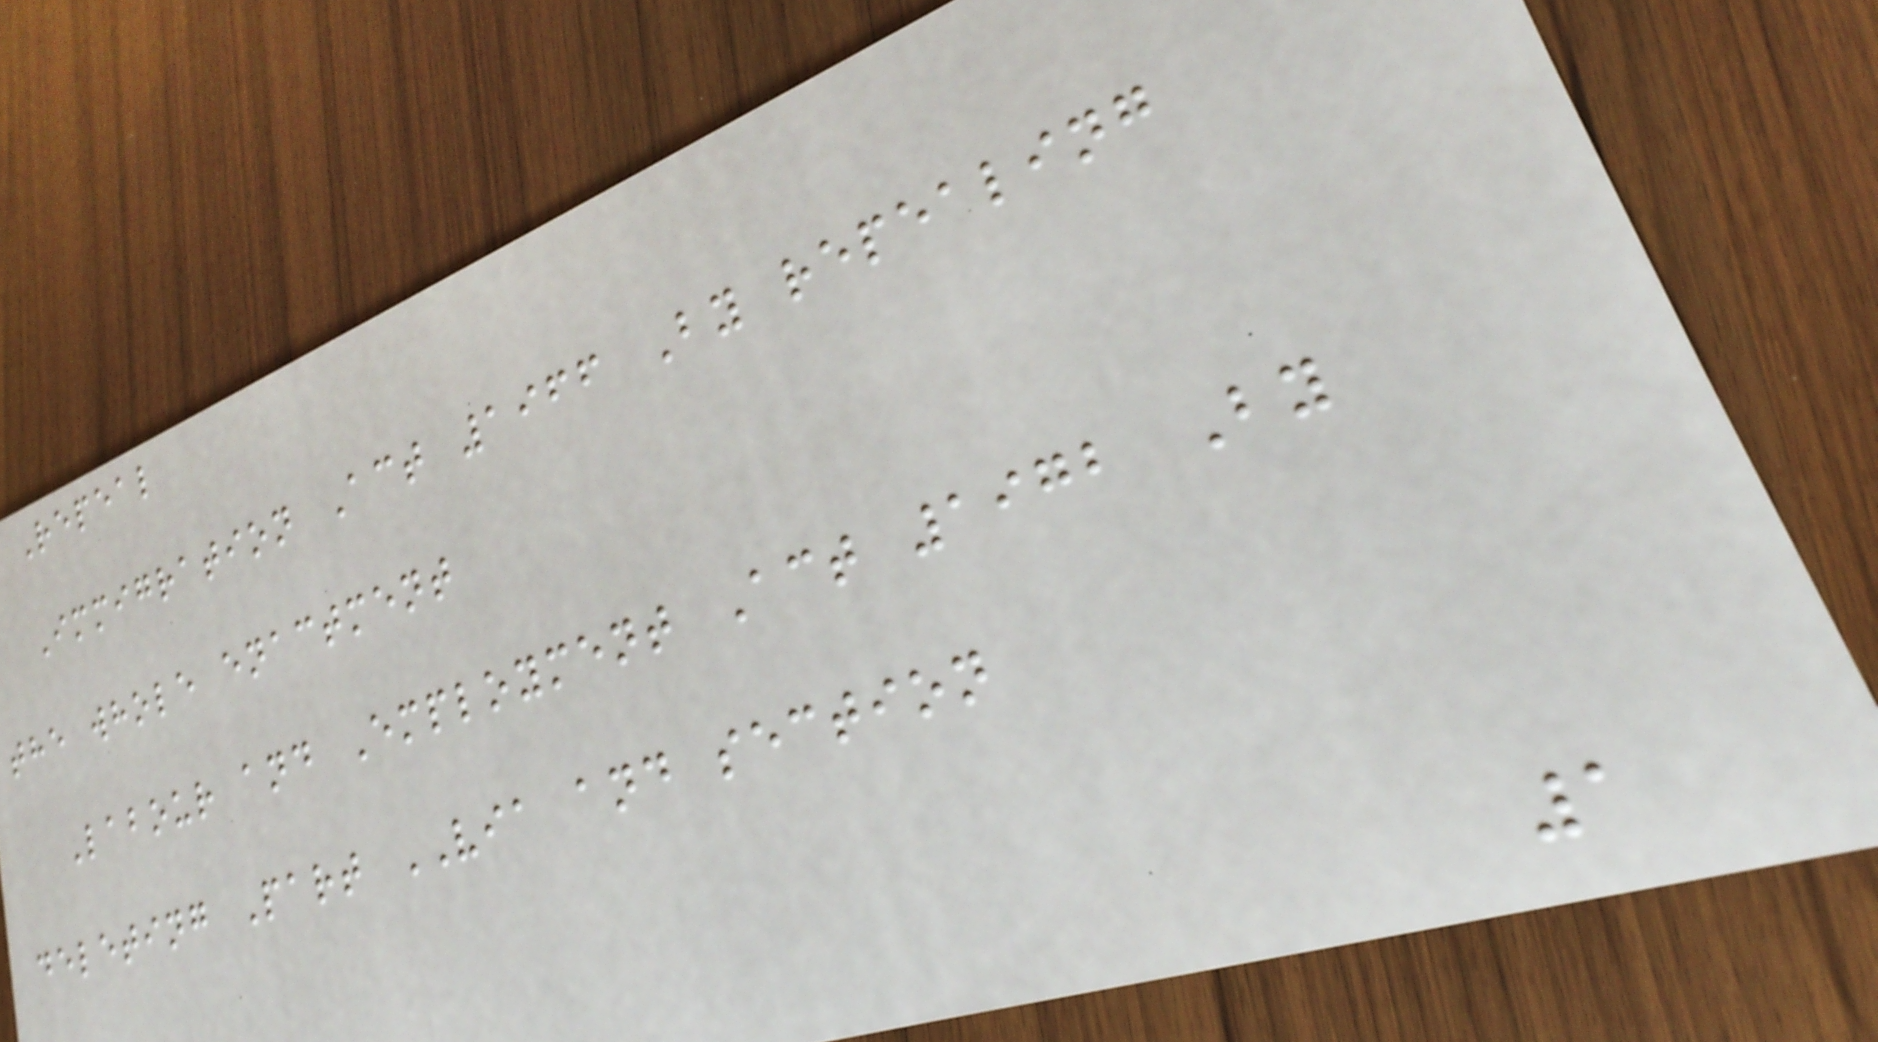Repeal
Immigration Act 1966 By repealing
the whole enactment
Labour and Employment Act 1972 By
deleting Part VIA and section
1
